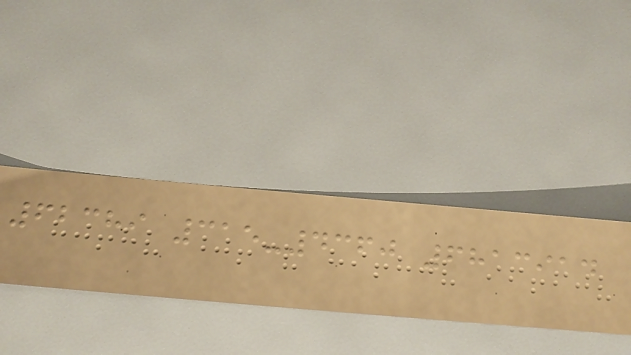62389 315-4360 6813914
